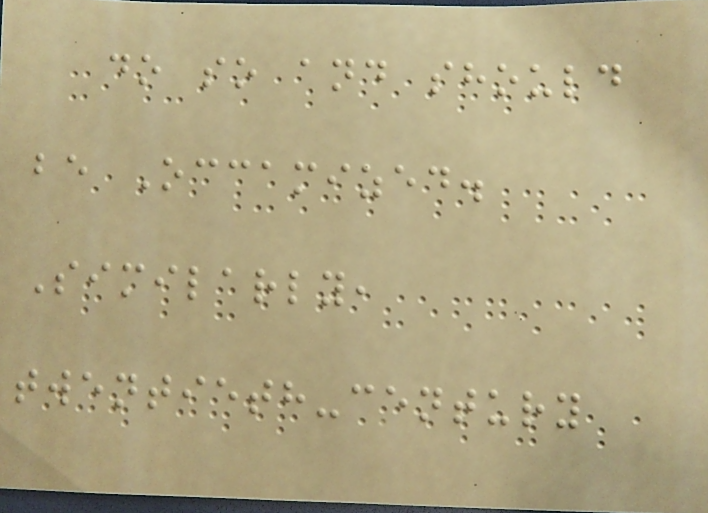do so and should
be Occamized.
Similarly,
twentieth-century
